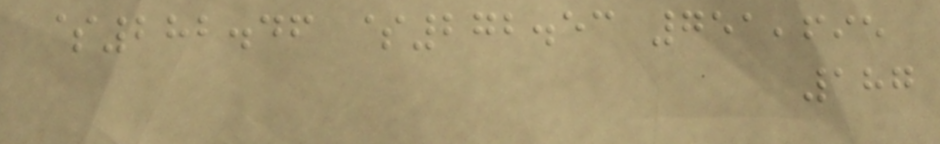$282.46 $272.53 751,695
187
